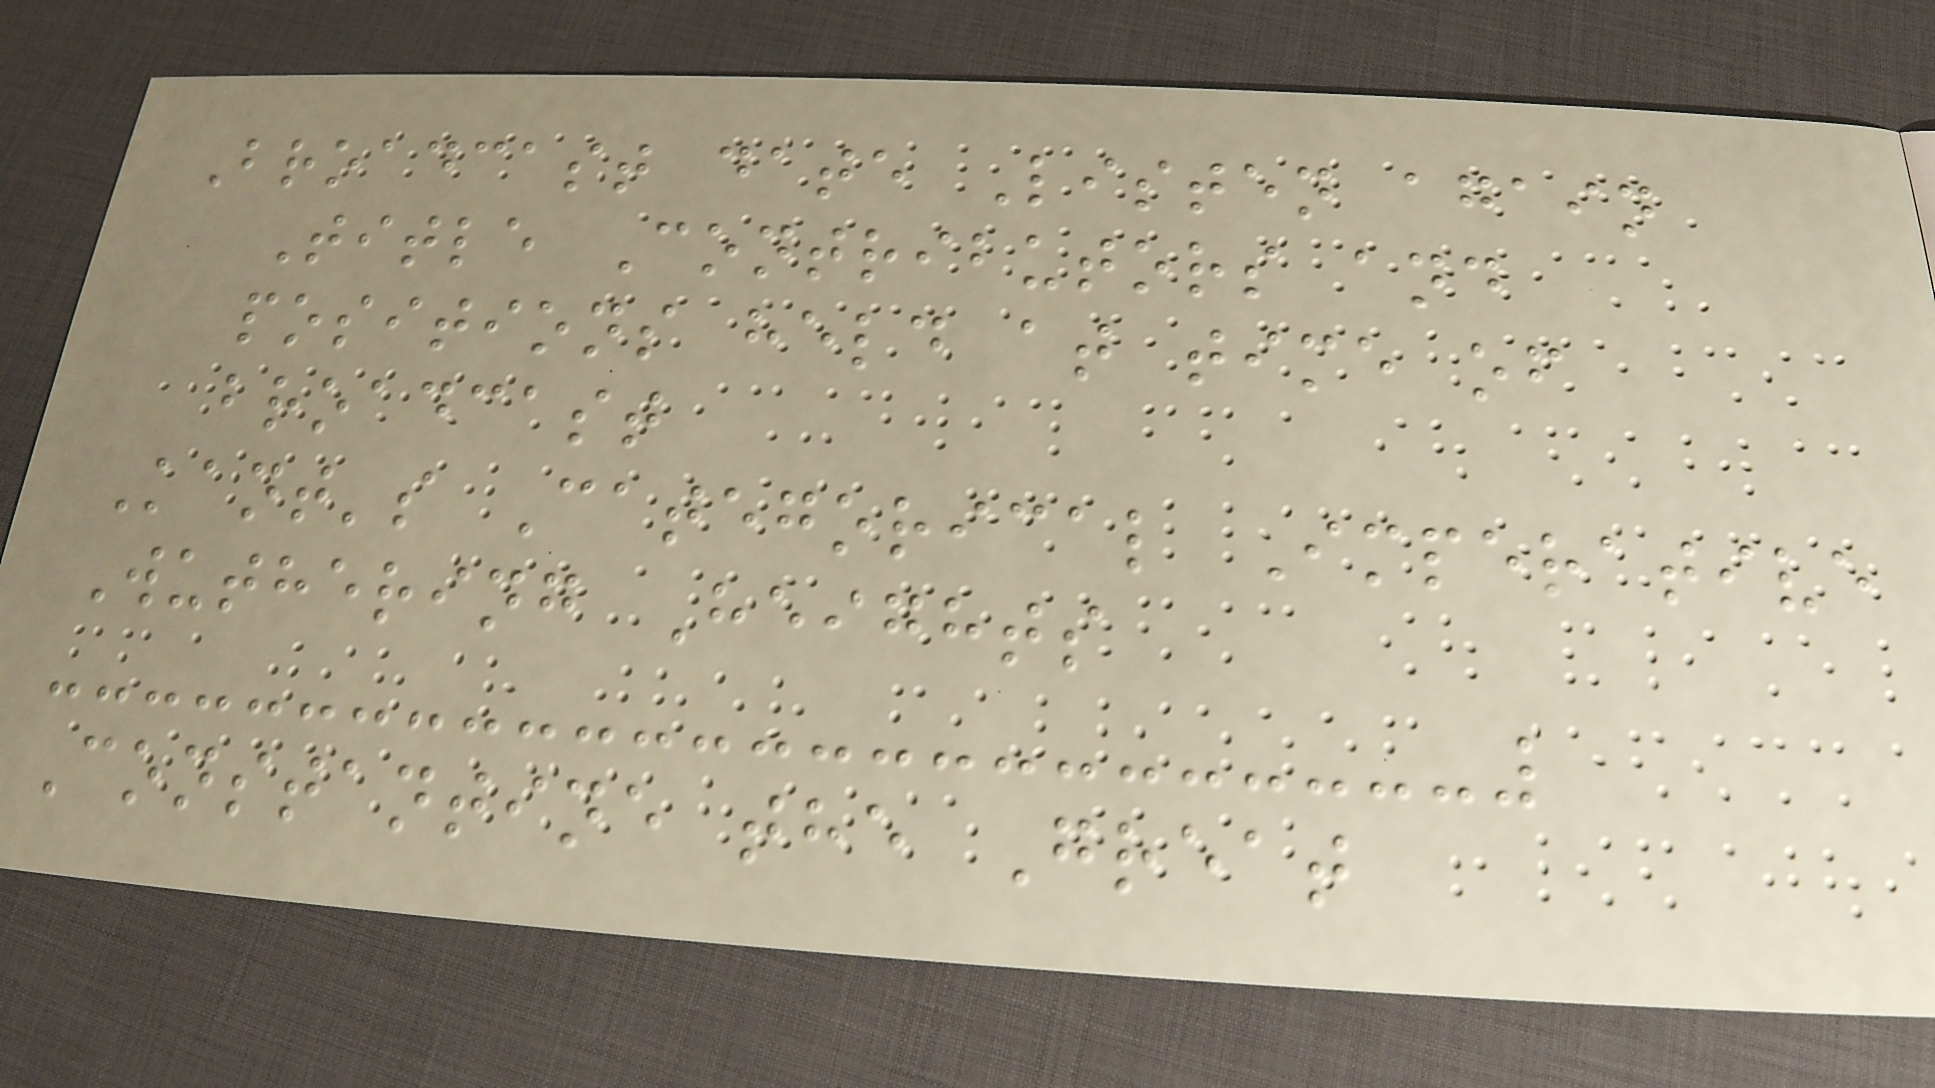Broadcast date Listen again
Title Contributors and
positions held at time of
broadcast
Kant's Categorical Imperative
Wuthering Heights
Constantine the Great
